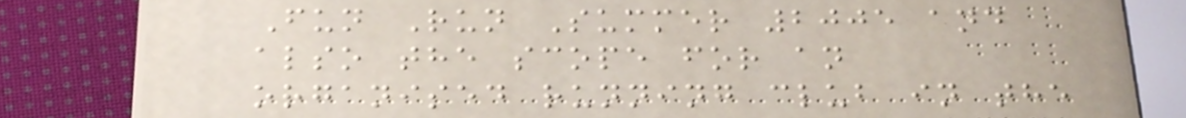Fun Run Summer 2005 and
also the scope for an
organised running club in the
